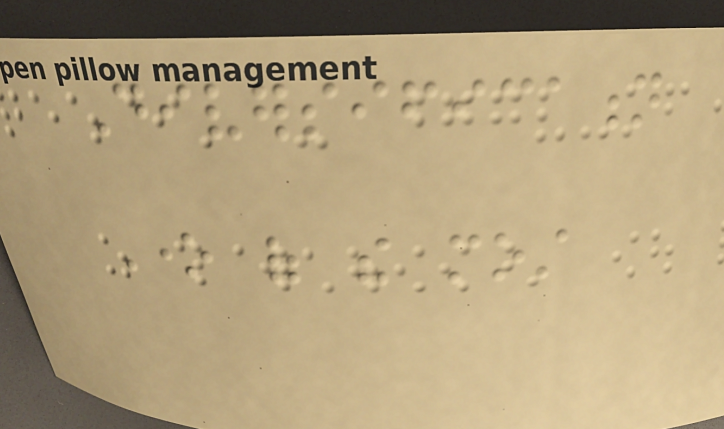Diversification
One of the most
